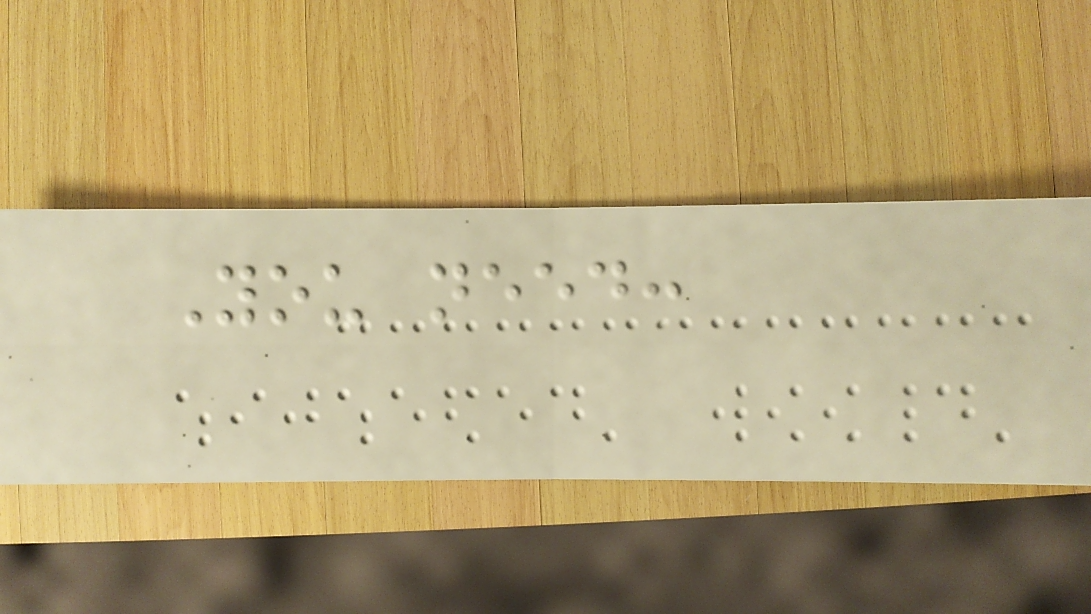You need:
